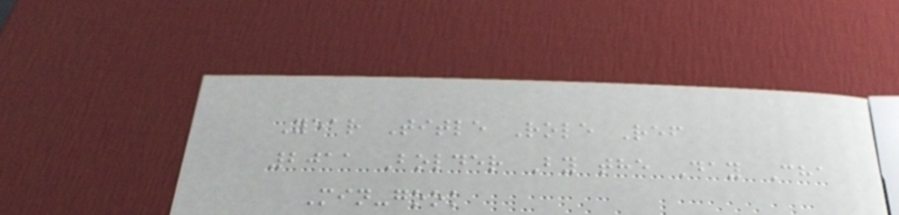Year Title Role Ref
2011 Bolder By the Day Cha
Min-gook
